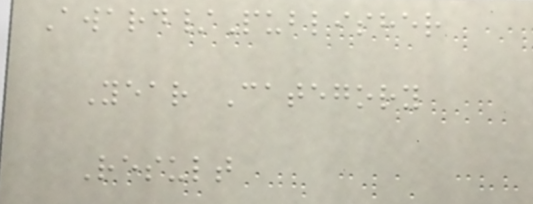Award/Publisher
Year Category
Result
